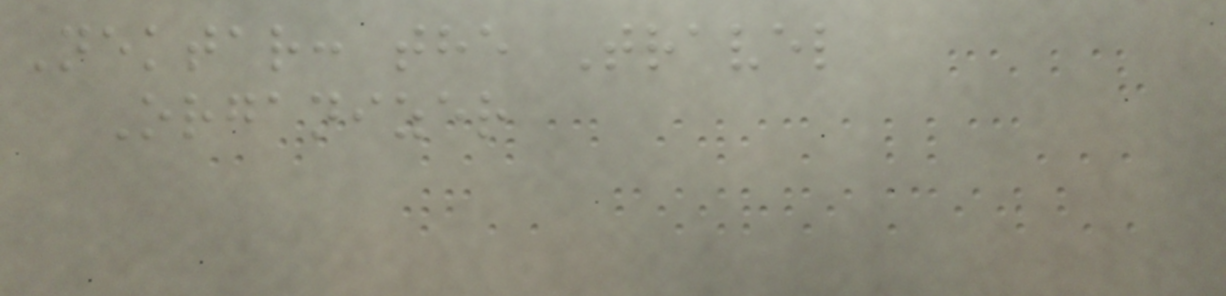Nektar: the Travel
Organizer
